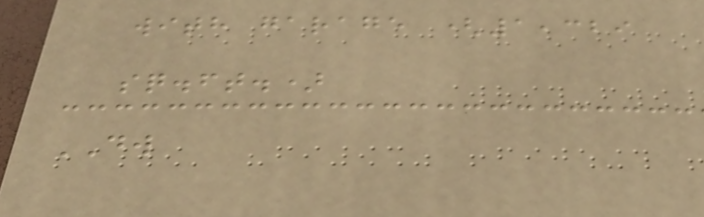with garage (1,329
sq.ft.)
DW
